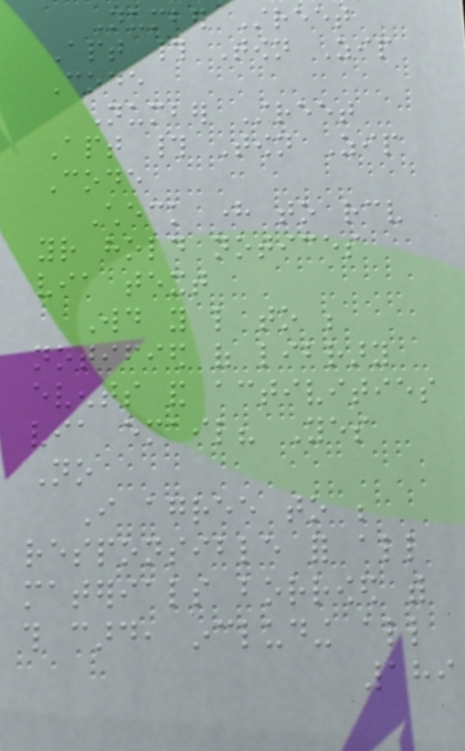Number Street
Apt # Town Zip
Code
Number Street
Apt # Town Zip
Code
Check here to receive
your hold notices
via text
Would you like to be
notified of library
events and activities
via email? Yes
No
I agree to be
responsible for all
materials borrowed with
this card, including all
189
